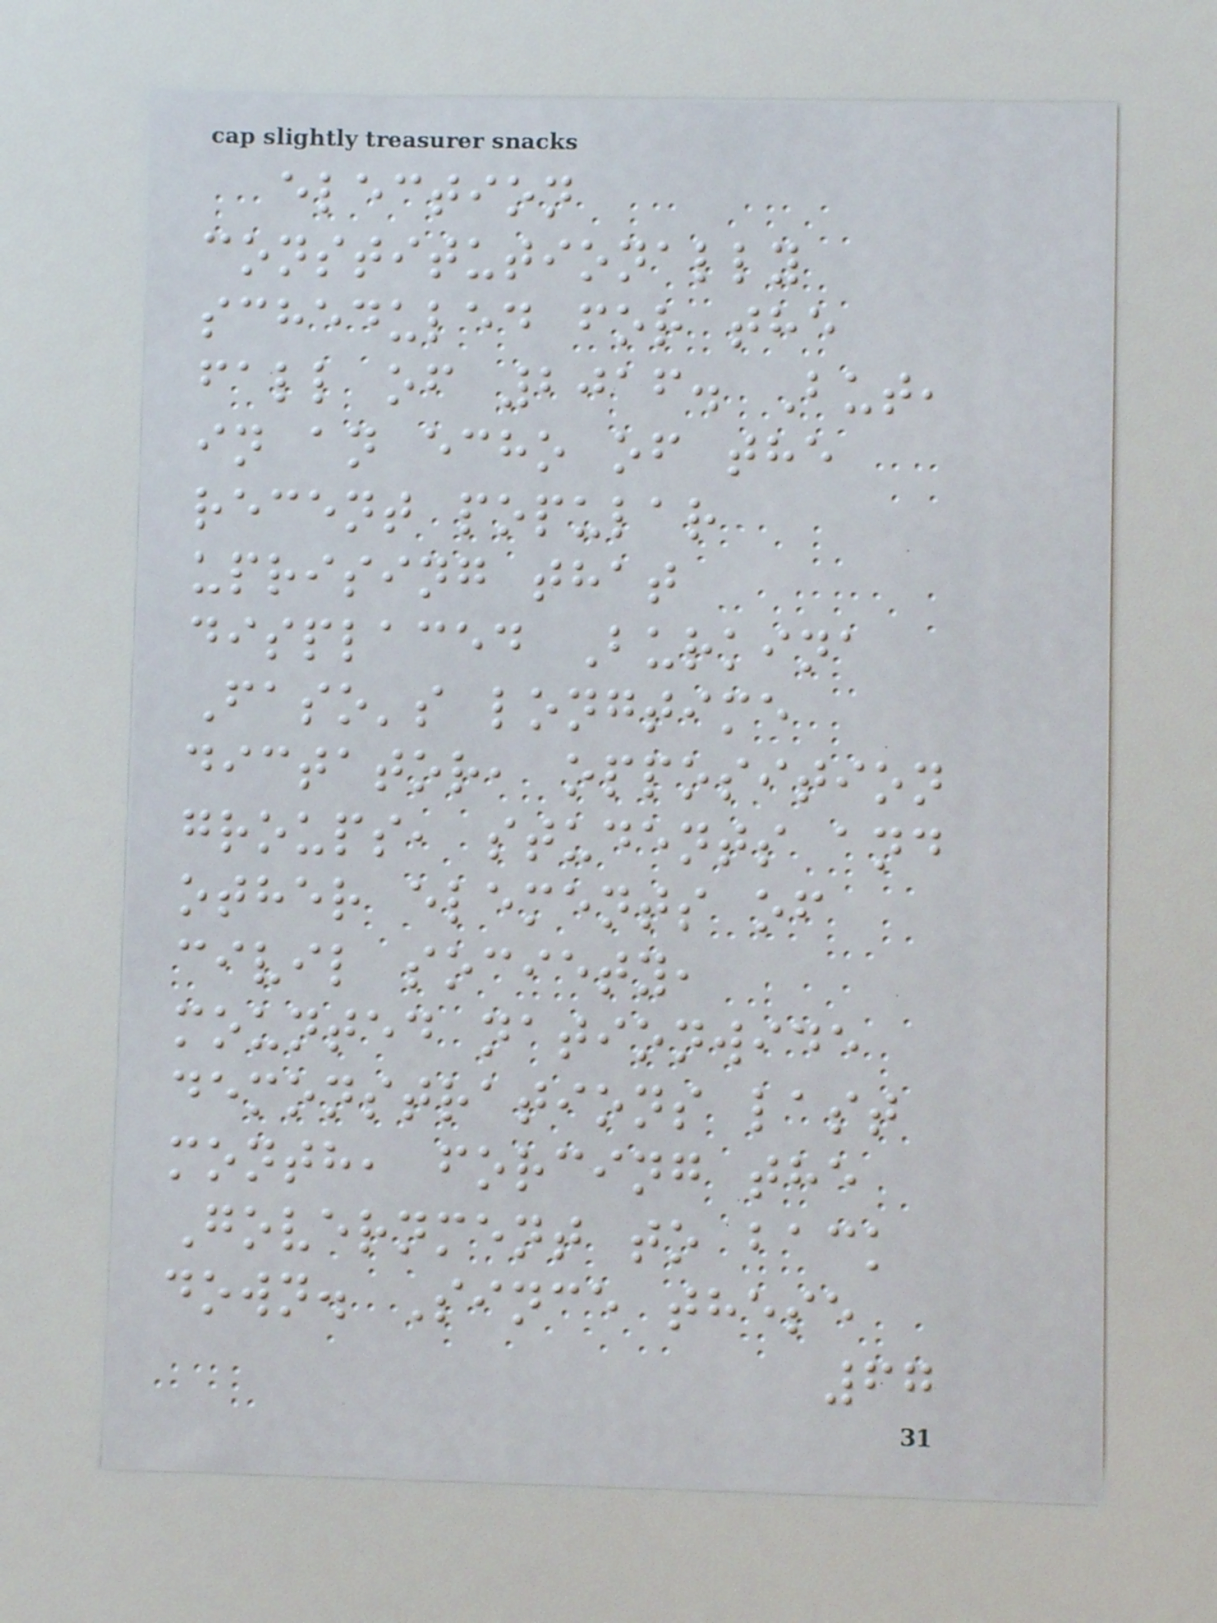election
constitutionally
scheduled for the
fall of 2016. But,
in an echo of the
recent popular
uprising that
displaced Burkina
Faso's longtime
dictator, opposition
groups, students and
other elements of
civil society,
mounted nationwide
demonstrations last
month, forcing the
Government to back
down. Since these
67
